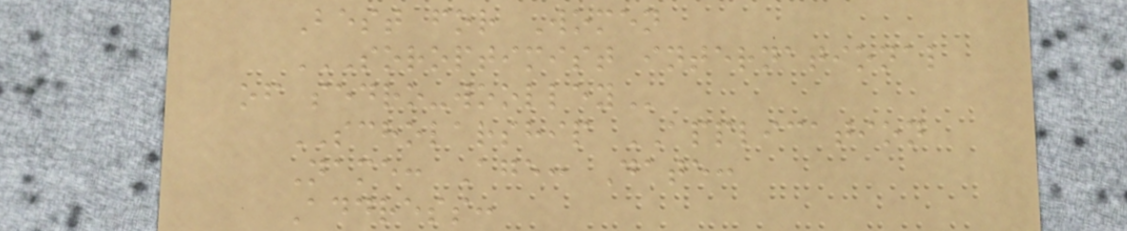Best for Women
SOROPTIMIST INTERNATIONAL
OF SEDRO-WOOLLEY
SCHOLARSHIP APPLICATION
Name: Age: Date:
Address:
